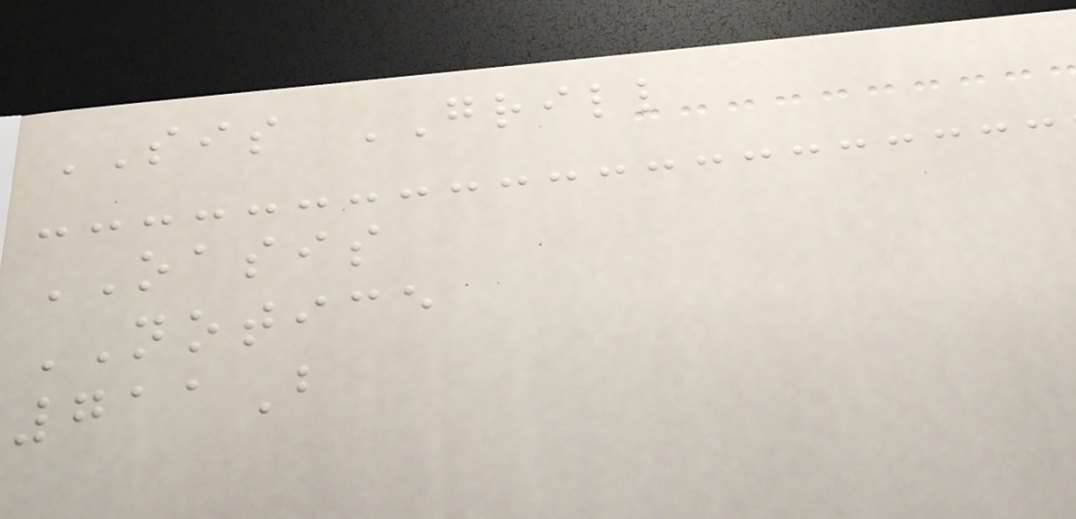SIS GRILL
OASIS
NOTICE
711B
